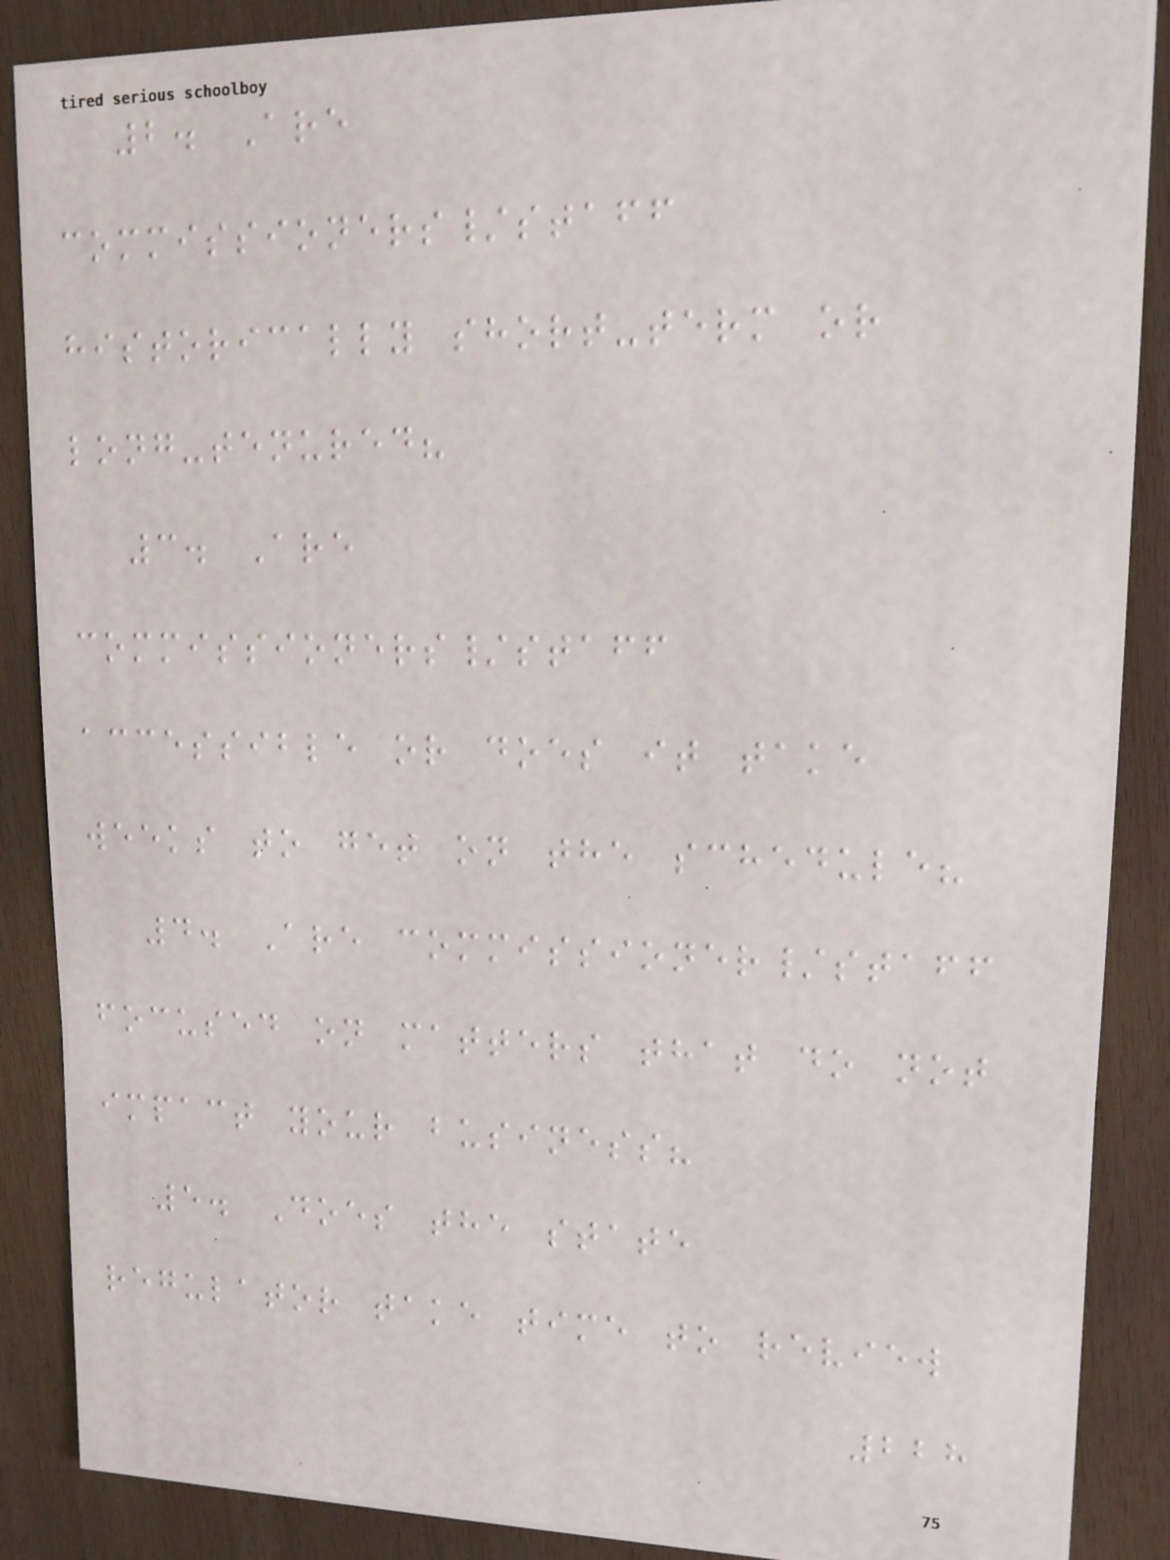2. Are
commissioners/staff
historically short-term or
long-tenured?
3. Are
commissioners/staff
accessible or does it take
weeks to get on the schedule?
4. Are commissioner/staff
focused on matters that do not
impact your business?
5. Does the state
regulator take time to review
228
